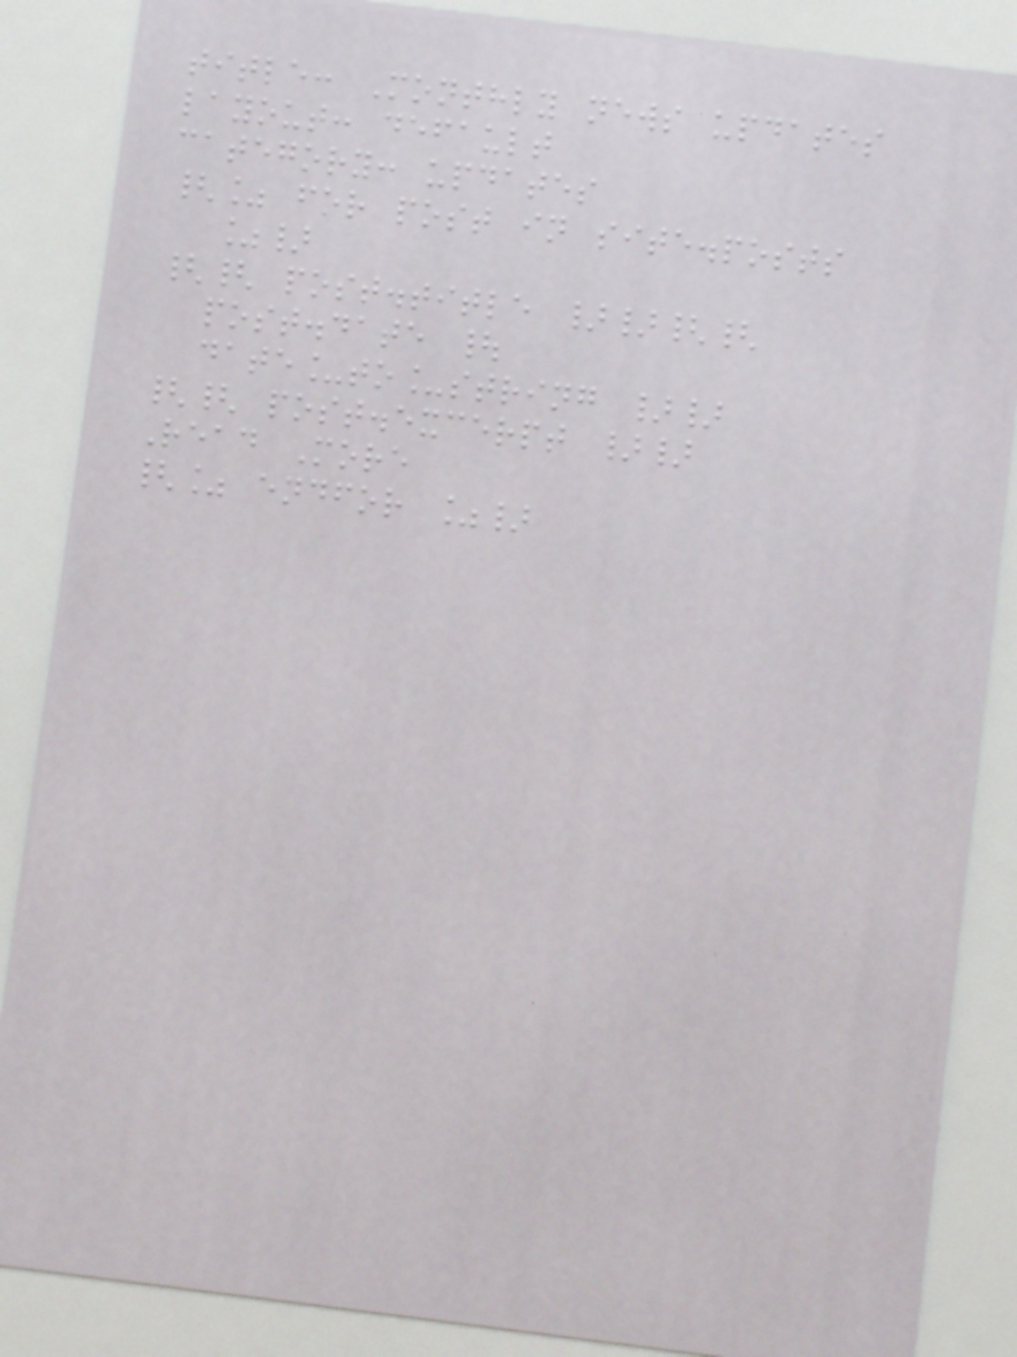title: Monthly news updates
layout: default
category: updates
{% for post in site.posts
%}
{{ post.title }}{{
post.date |
date_to_string }}
{{ post.excerpt }}
Read More
{% endfor %}
